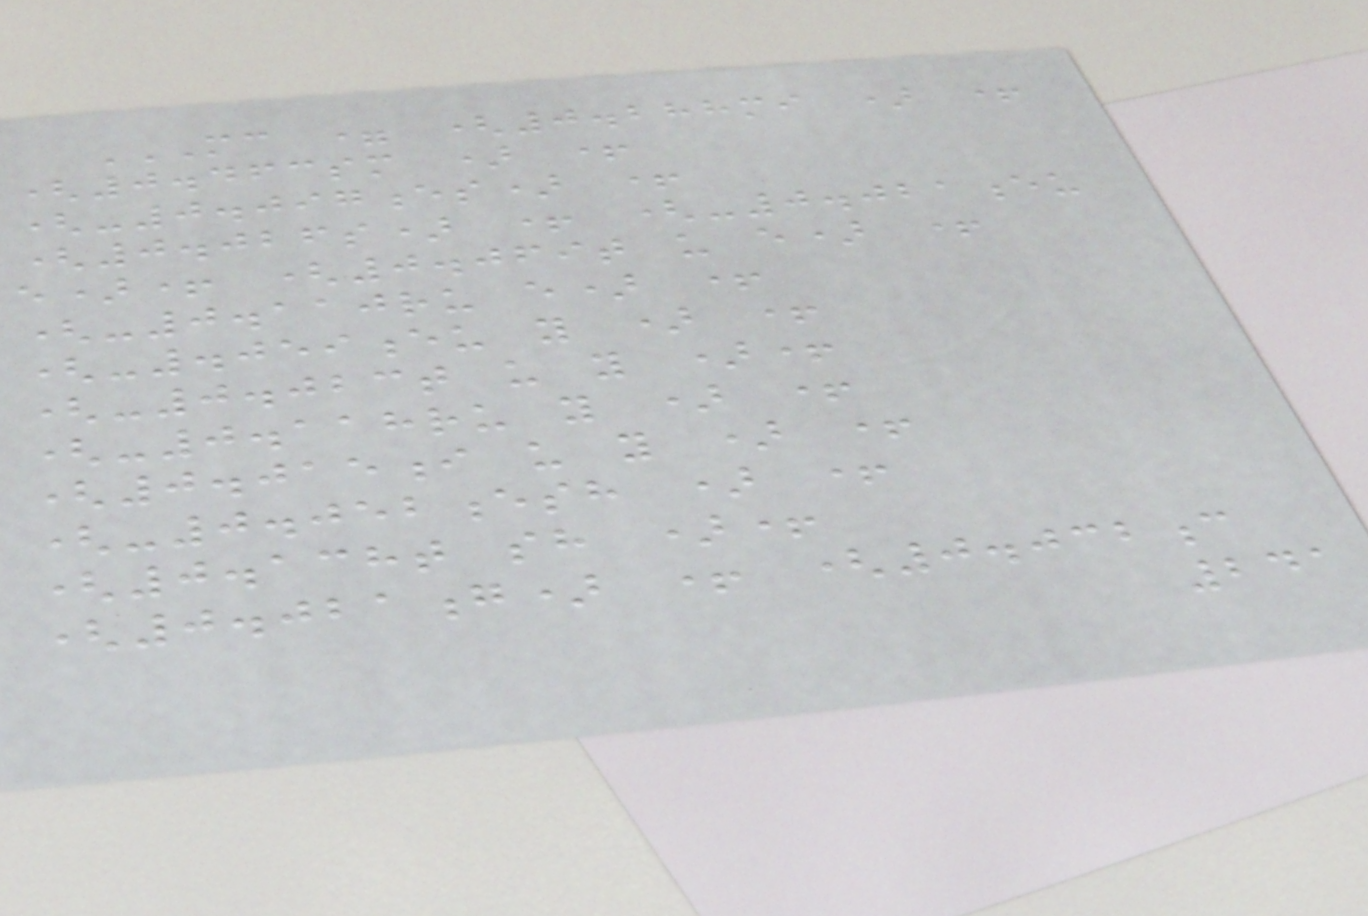MC = (0.288MI ) +
(0.463SM ) +
(-0.097ES) +
(0.026S) + (-0.021EU
E)+ (0.069T U E) +
(-0.110RU E) +
(-.059EU Y ) +
(-0.023T U Y )+
(-0.118RU Y ) +
(0.015I U Y ) +
(-0.052ESH ) +
(0.138T SH )+
(0.021G) + (0.032C
241
